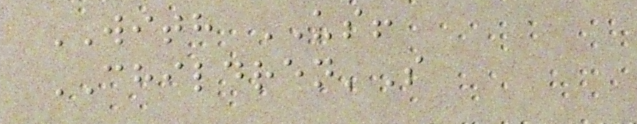WITH US!
CHILDREN'S
